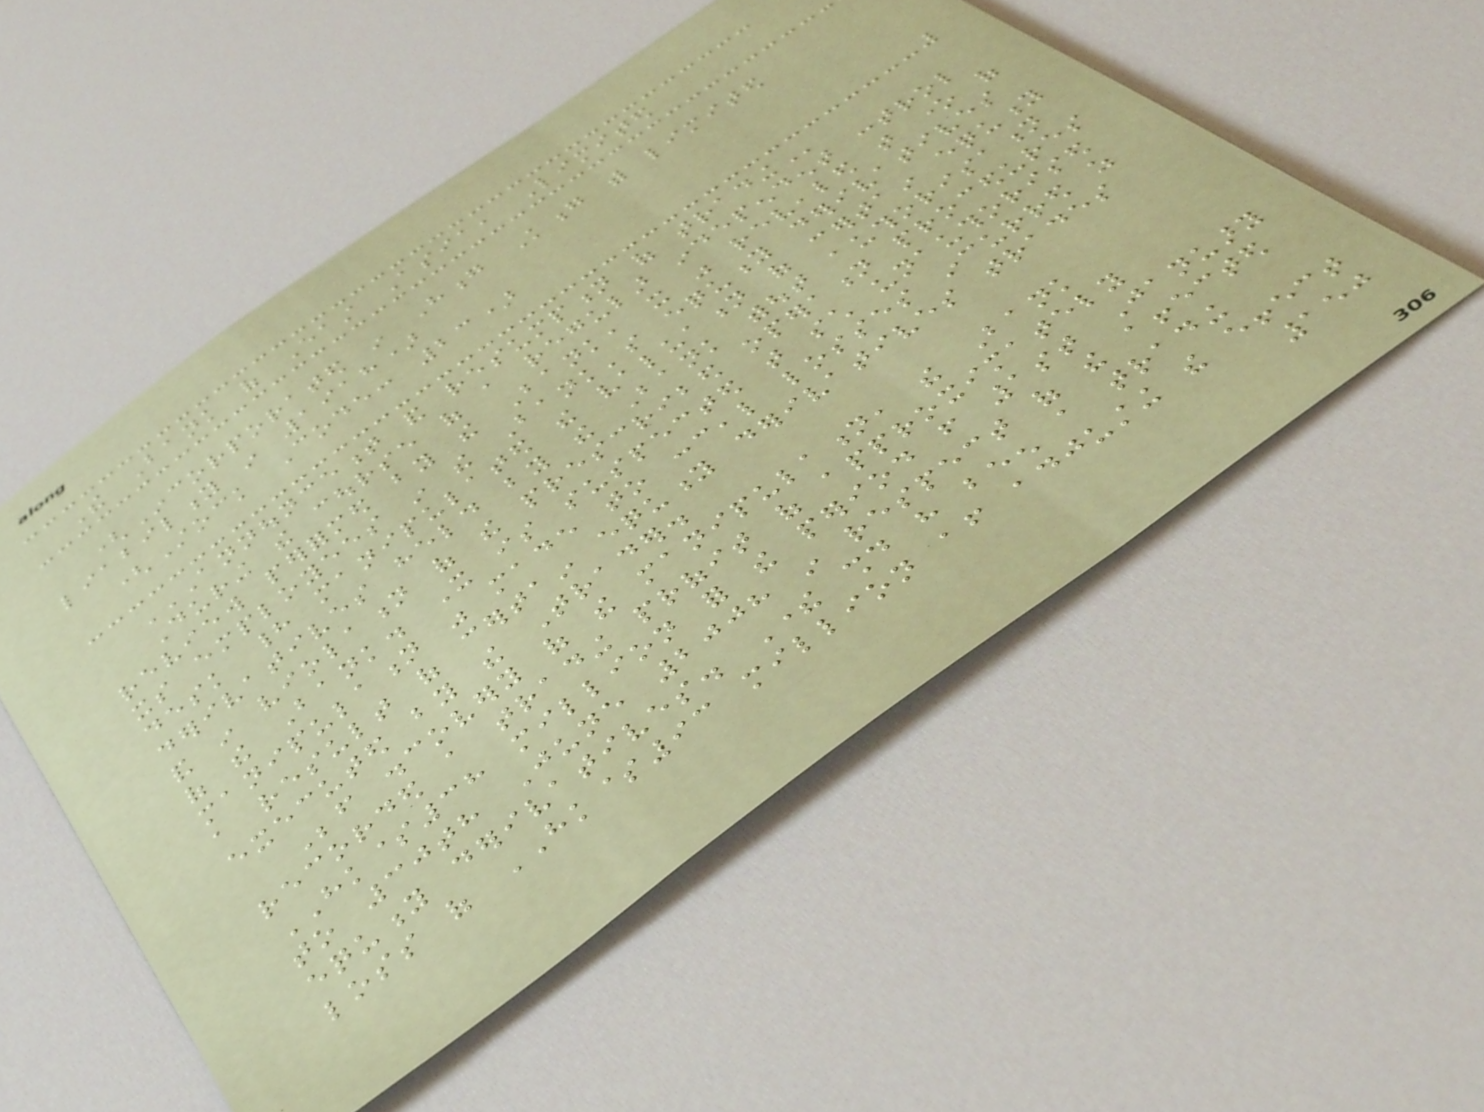The Bank of East Asia, Limited
(Incorporated in Hong Kong with limited
liability in 1918)
(Stock Code: 23)
ANNOUNCEMENT AND RESUMPTION OF TRADING
During the course of a regular independent control
review performed by the Bank, it was revealed that one of
its employees in the Bank's equity derivatives
desk had manipulated the valuation of certain equity
derivatives held by the Bank without authorisation
and in violation of the prescribed operation procedures
of the Bank. It is suspected that such unauthorised
manipulation was made to conceal losses incurred as
a result of certain equity derivatives trades
executed by the Trader.
Before discovery of the manipulation, the Bank
recorded a trading profit of approximately
HK$38 million for the period from 1st January
to 30th June 2008 in respect of the affected
equity derivatives. There should have been a trading
loss of HK$93 million after adjusting the effect
150
